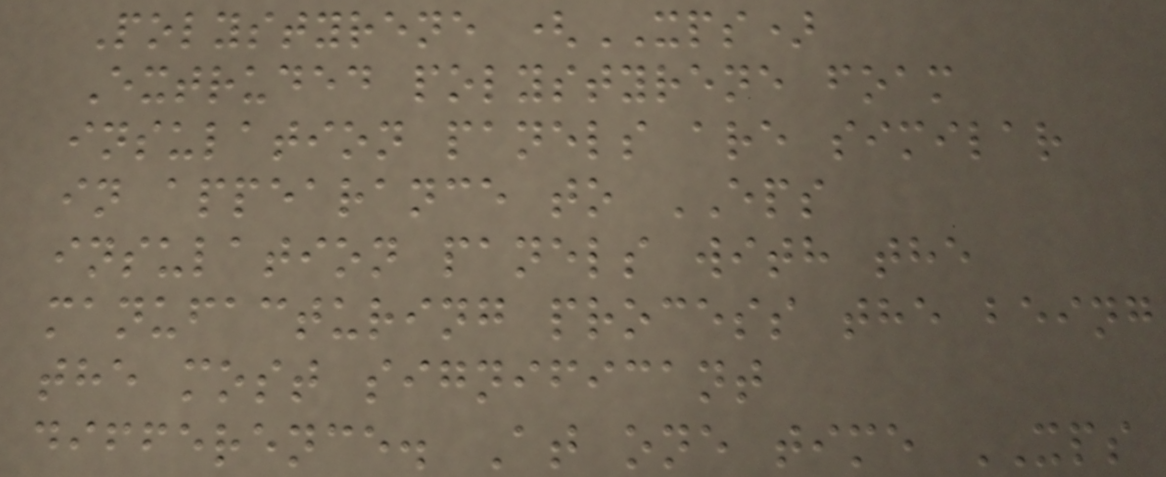Polystyrene (XPS)
Extruded polystyrene foam
insulation panels are similar
in appearance to EPS
insulation panels with the
manufacturing process the being
the most significant
difference. At one time XPS
